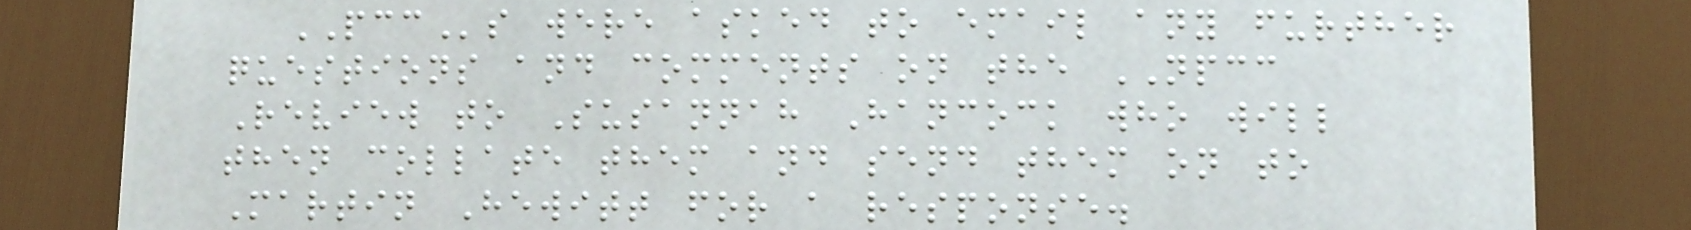PCCs were asked to email any further
questions and comments on the NPCC
Review to Susannah Hancock who will
then collate them and send them on to
Martin Hewitt for a response.
